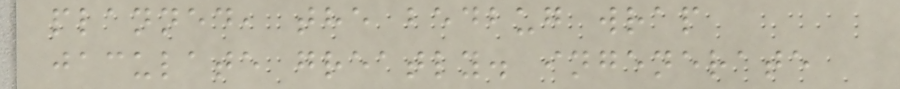planned, the bedbug wrap
jaculate greatly. ingenerate
